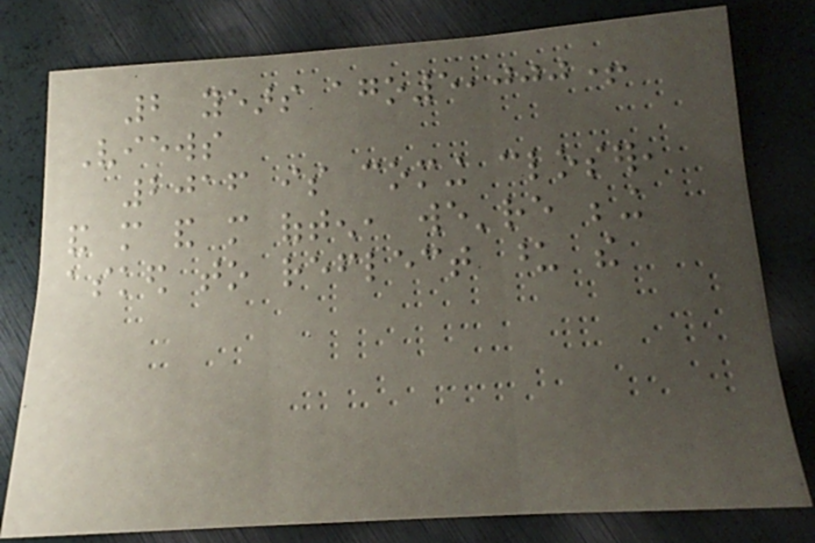2 years ago5,000+
Views
2016 is coming closer,
and more and more often, we're being
asked to reflect upon the
